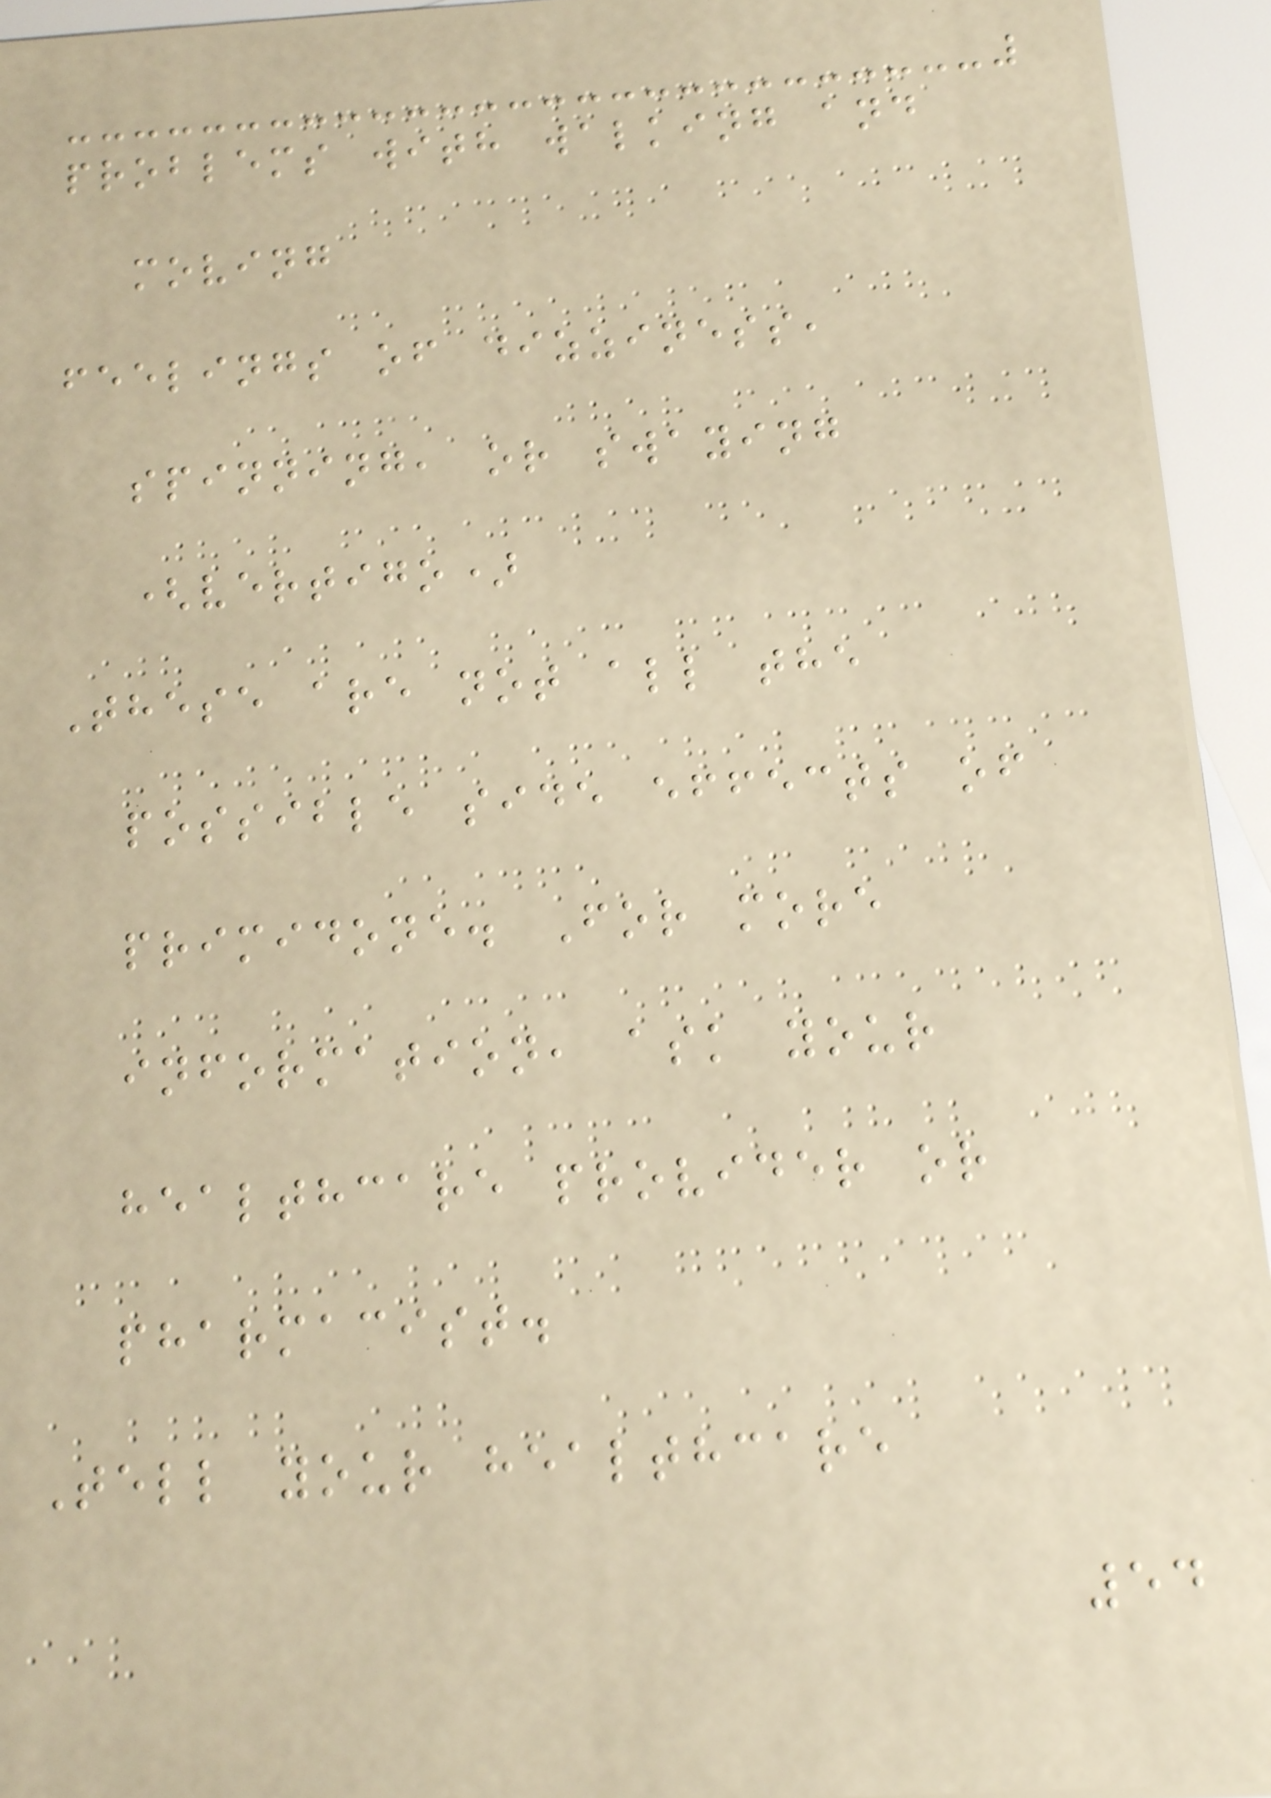problems with walking and
moving
feelings of dizziness,
spinning, or swaying
(vertigo)
These are not all the
possible side effects of
primidone. For more
information, ask your
healthcare provider or
pharmacist.
Tell your healthcare
54
